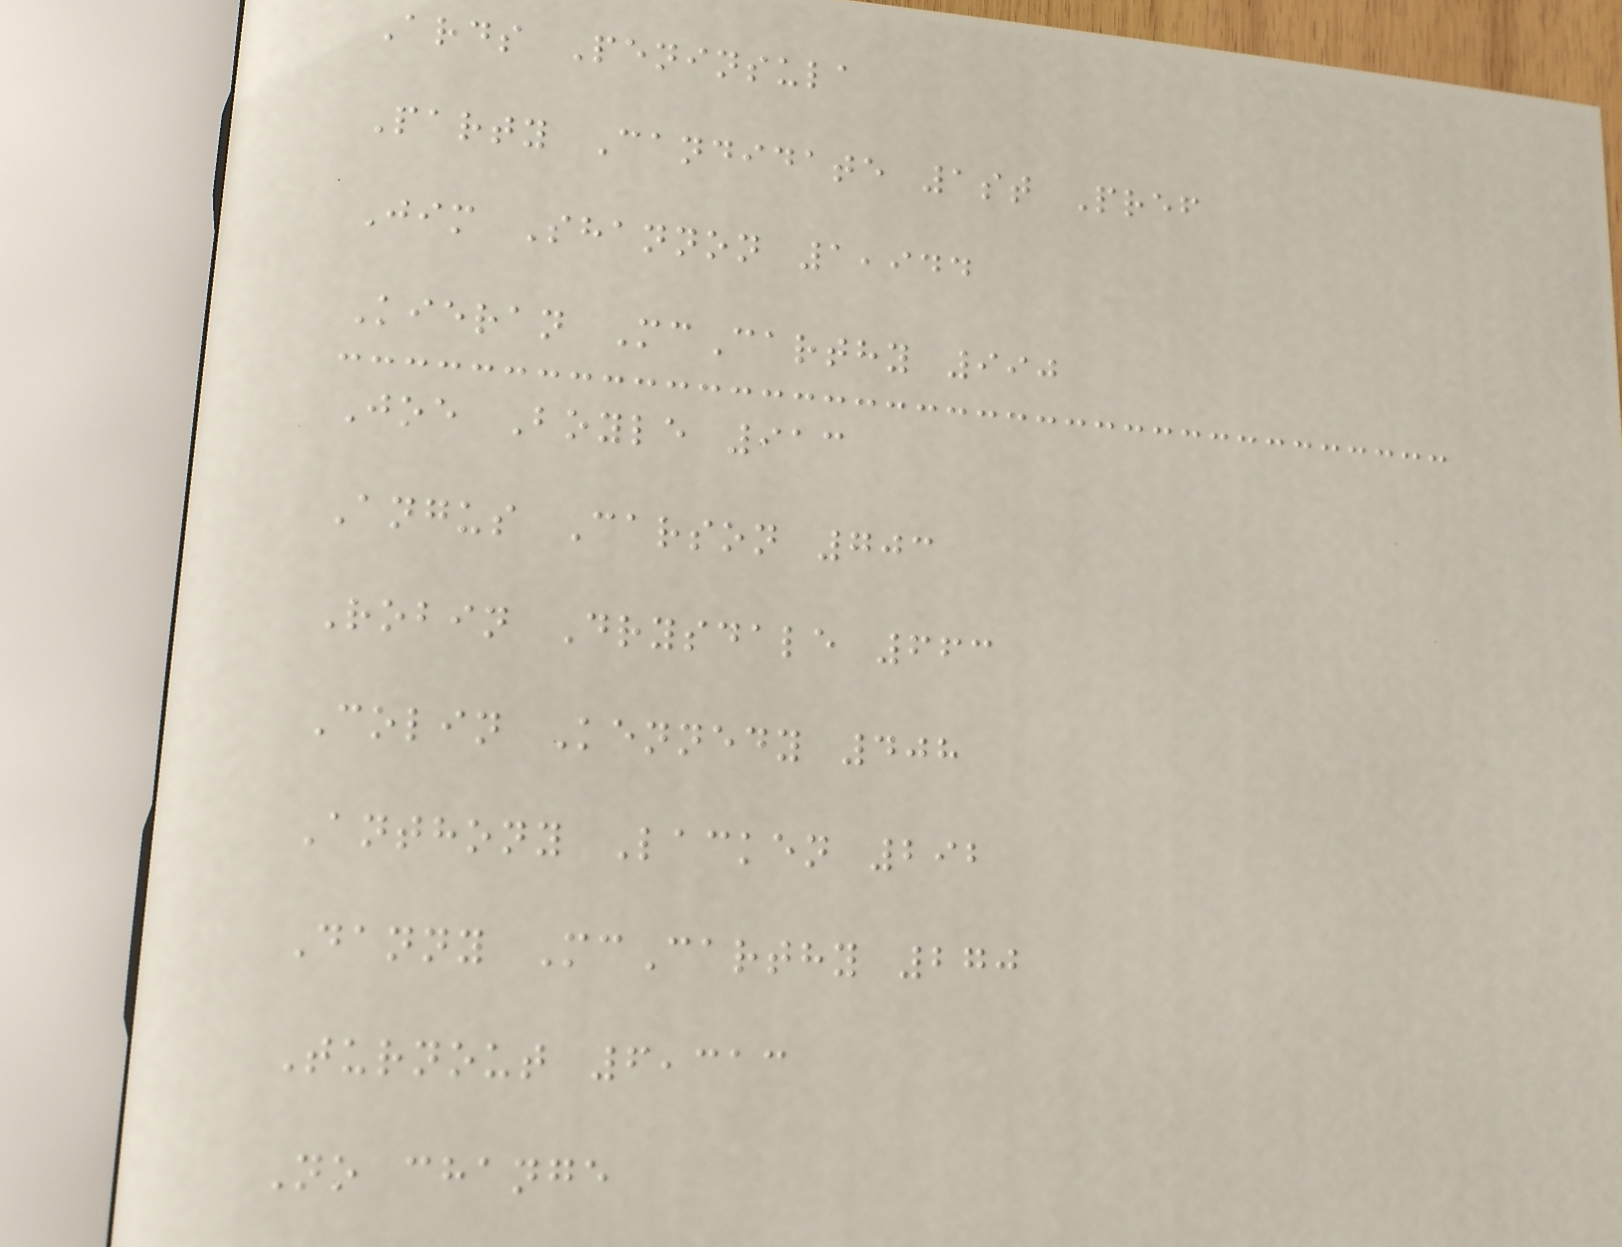Ards Peninsula
Party Candidate 1st Pref
Jim Shannon 1,944
Kieran McCarthy 990
Joe Boyle 913
Angus Carson 703
Robin Drysdale 663
Colin Kennedy 408
Anthony Lacken 292
Danny McCarthy 270
Turnout 6,313
No change
